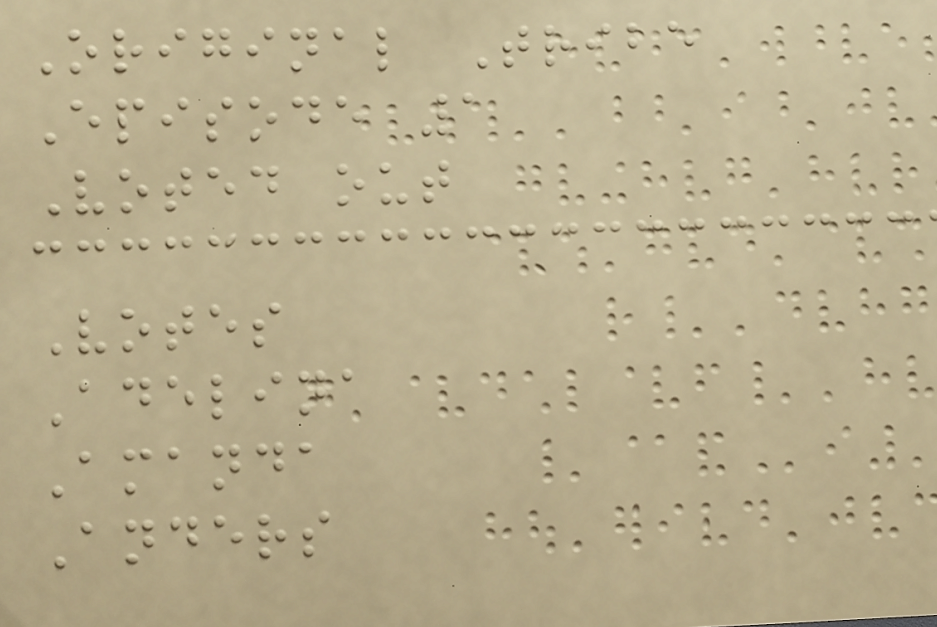Original Tribe
Episode 1
Voted out
Votes
Adelina
Amanda
Anders
